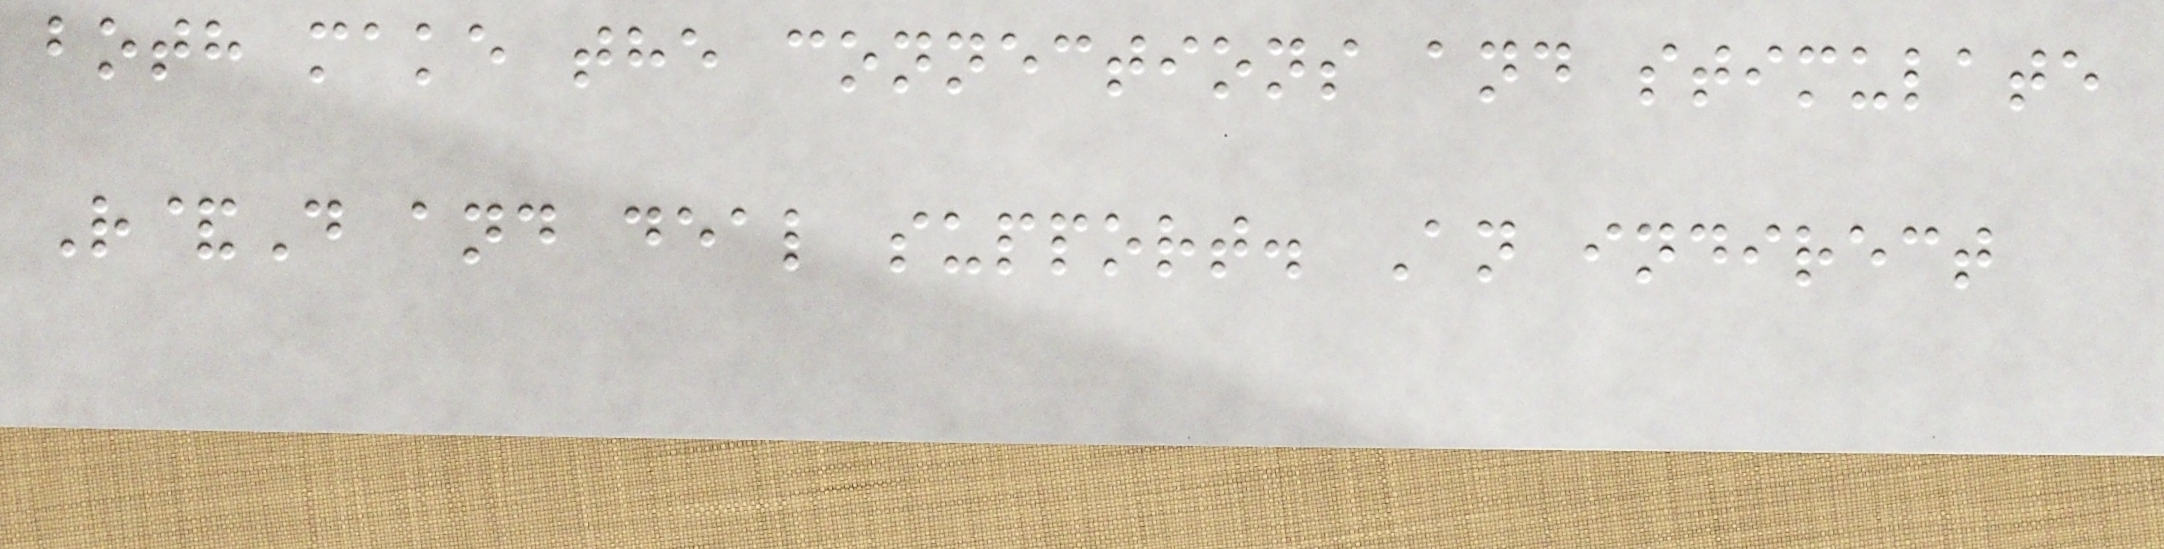both make the connections and stimulate
R&D and deal support. An indirect
